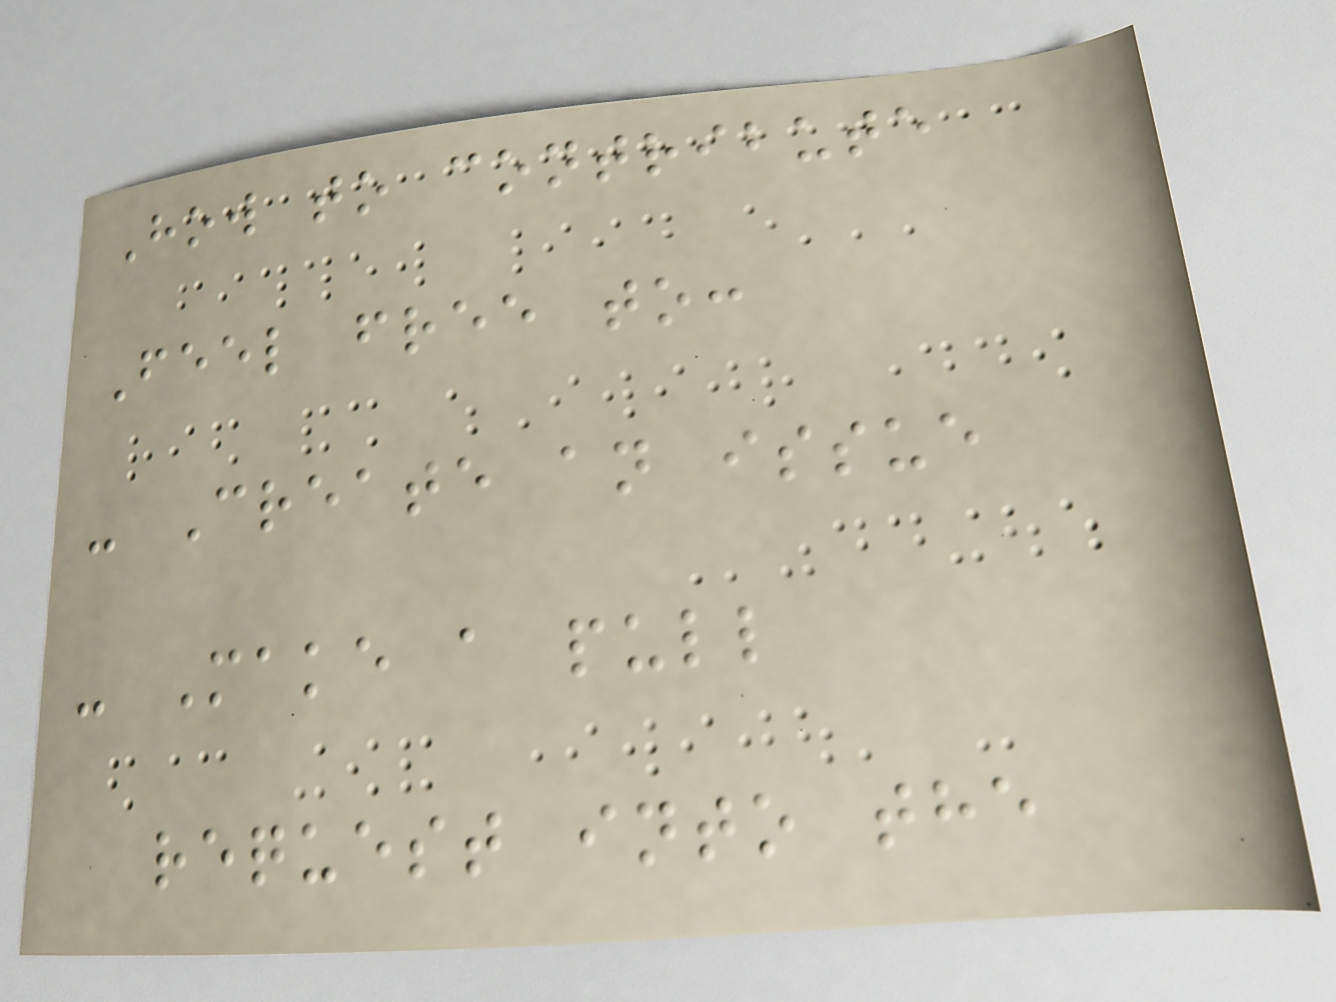How to contribute
Feel free to:
- Create an issue
- Make a pull
request into the
